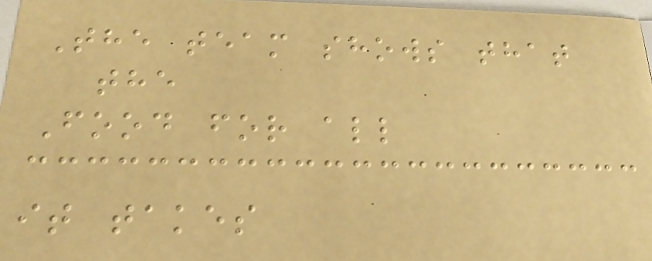The team shows that
the
Food for all
it takes
